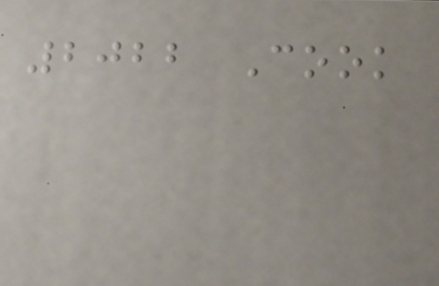2022 Cook
